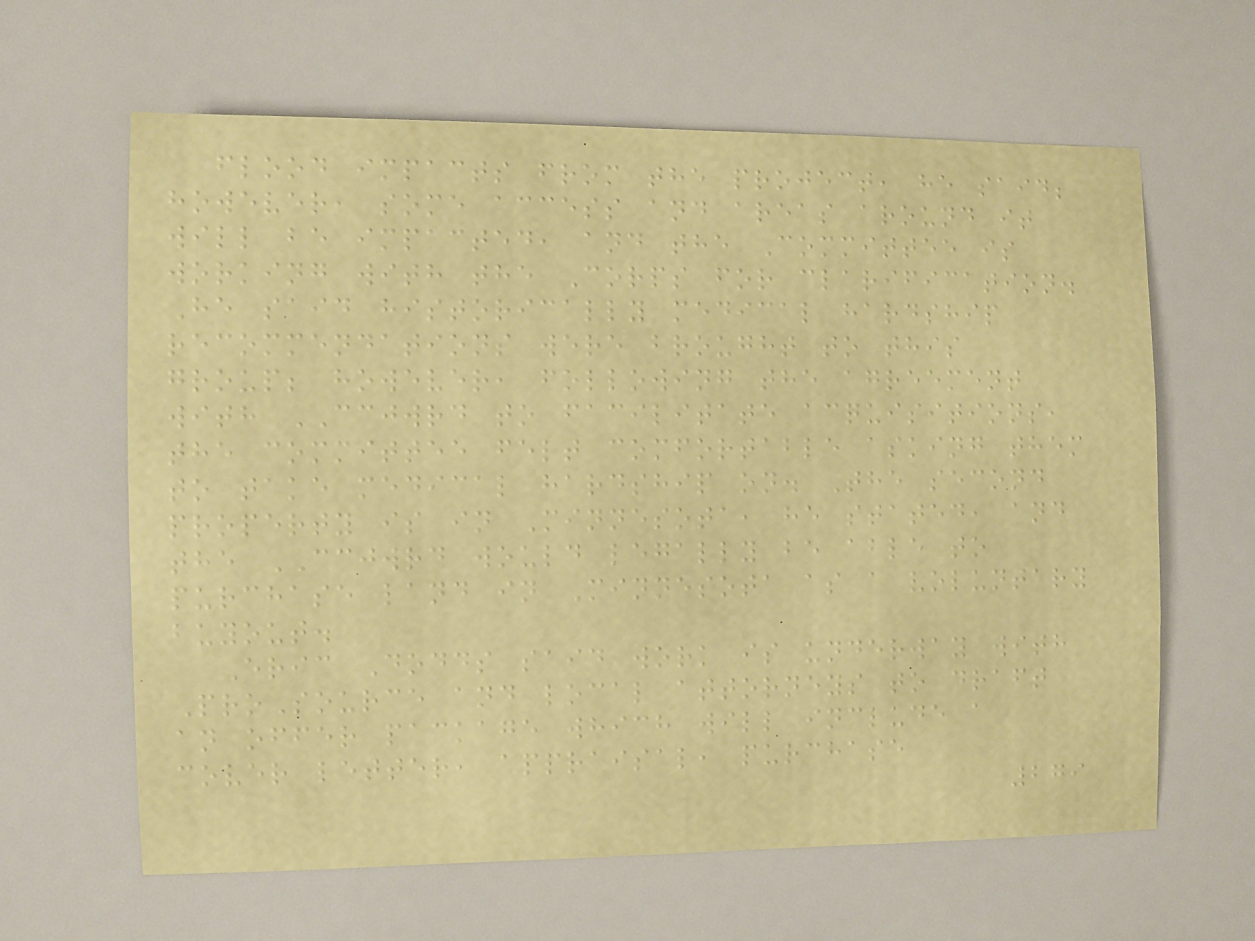flood impacts from the project, he said;
however, some access and areas around it
will be impacted, and the Committee is
working with the Corps for clarification.
He said historically medical hardship
recommendations were brought to this
group; however, following the agreement
with CCJWRD to facilitate acquisitions,
the committee felt comfortable asking them
to take medical hardship on. The second
property is in Minnesota, he stated, and
the CCJWRD would legally be able to
purchase land in Minnesota as a voluntary
buyout.
Eric Dodds said work is underway with
ProSource and local attorneys to draft
an offer package which will include a
cover letter, appraisal, purchase
279
